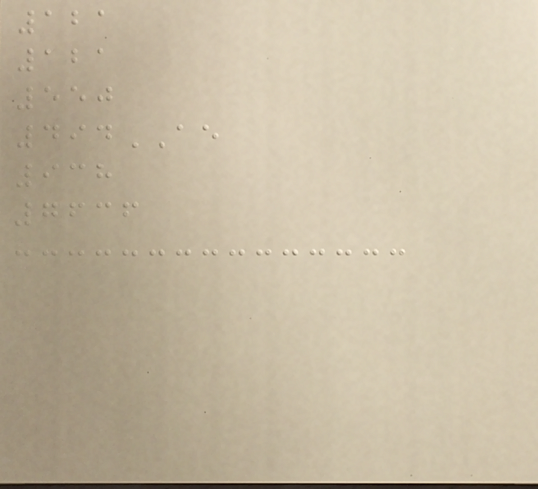121
121
550
494AE
938
7636
